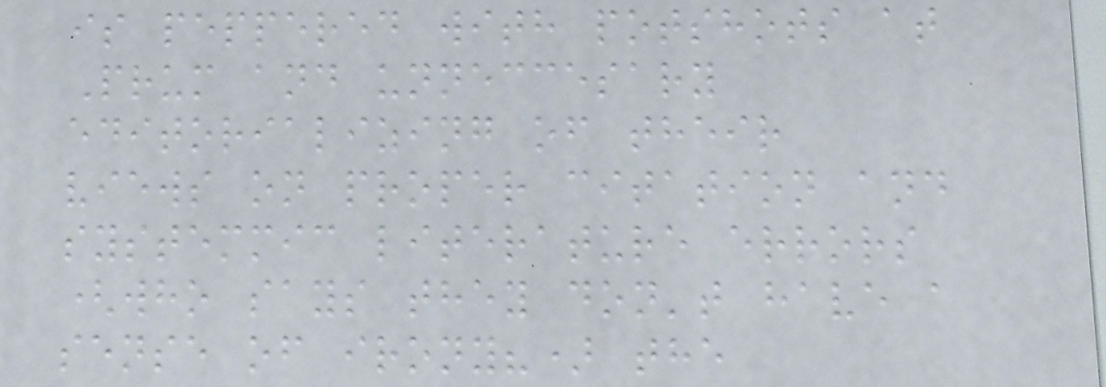is peppered with potshots at
Prum and unneccesary
editorializing of their
views on proper citation and
systemmic literature errors
(who says they don't have a
sense of irony?) the
